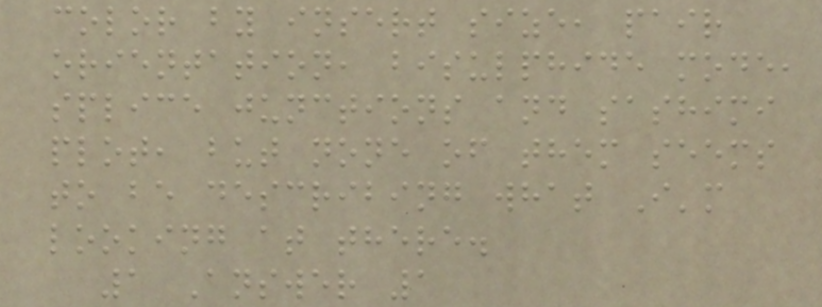color by insert size, pair
orientation, bisulphide mode,
splice junctions and sashimi
plot, but none of them seems
to be describing what I'm
looking at there.
1 Answer 1
